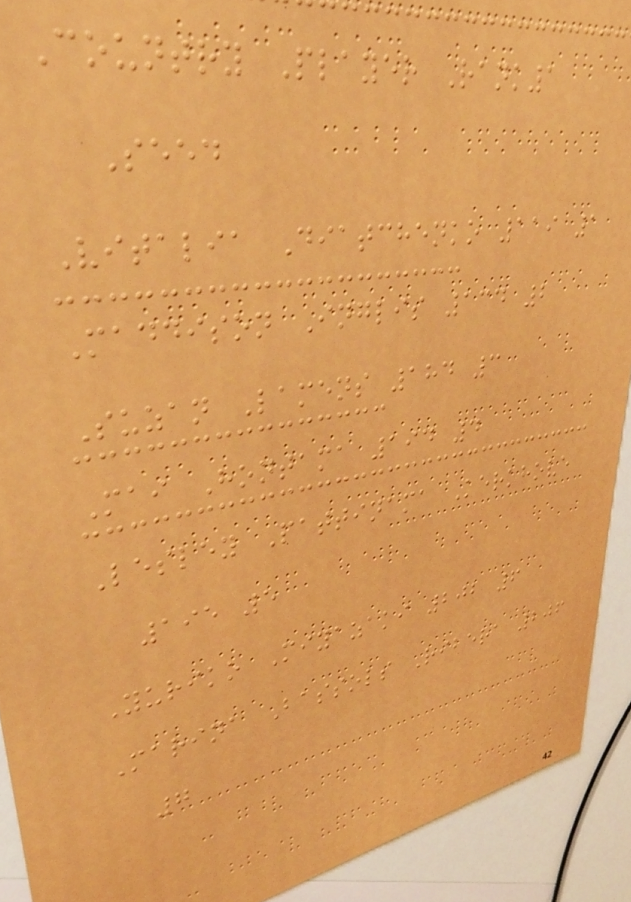Country Player Rank1
Seed
Vitalia Diatchenko 119 1
Maddison Inglis 134 2
Suzan Lamens 184 3
Mai Hontama 194 4
Lesley Pattinama Kerkhove
195 5
Yuriko Miyazaki 202 6
Marina Bassols Ribera 206
7
